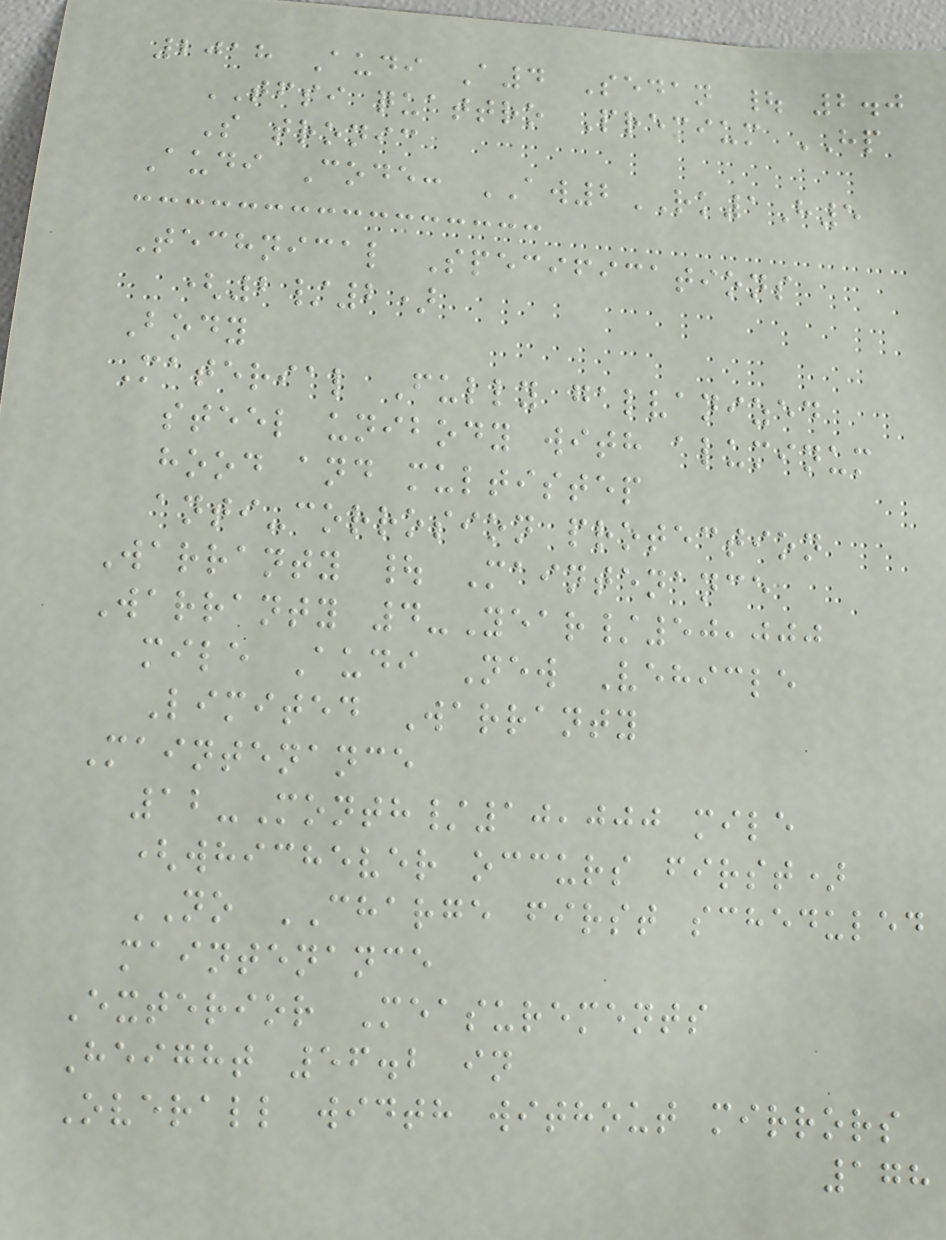2018 Audi A4 Sedan | 2.0
TFSI quattro Premium HP
S tronic
Audi Code: AW2RK1H5
Technical Specifications
(2/2)
Body
Material Fully galvanized
steel unibody with aluminum
hood and multistep
anti-corrosion protection
Warranty | Maintenance
Warranty 4-Year/50,000
mile Audi New Vehicle
Limited Warranty
Maintenance
12-Month/10,000 mile
(whichever occurs first)
NO CHARGE first scheduled
maintenance
Exterior Measurements
Height 56.2 in
Overall width without mirrors
178
